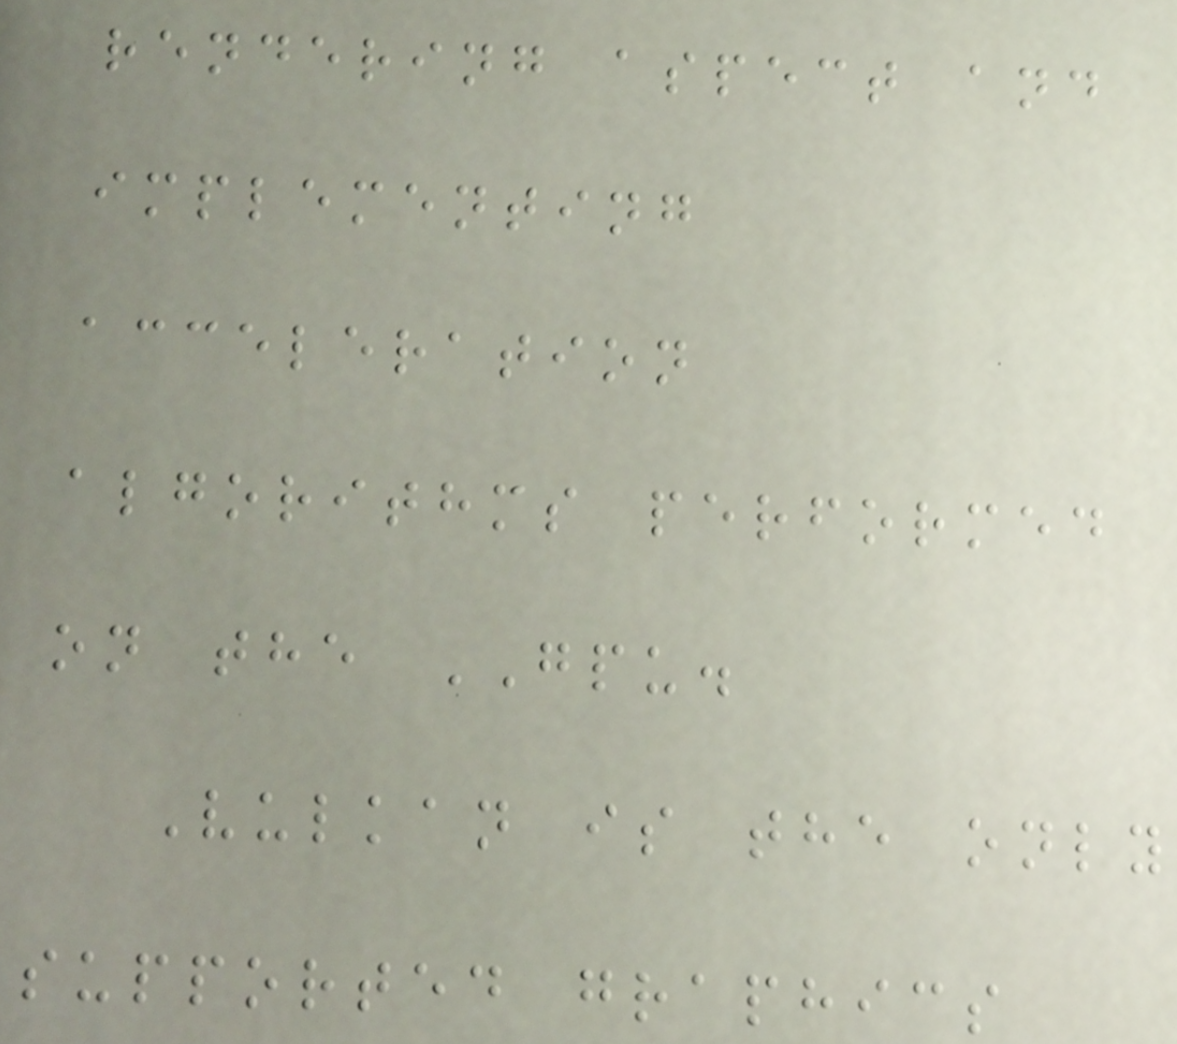rendering aspect and
implementing
acceleration
algorithms performed
on the GPU.
Vulkan is the only
supported graphics
